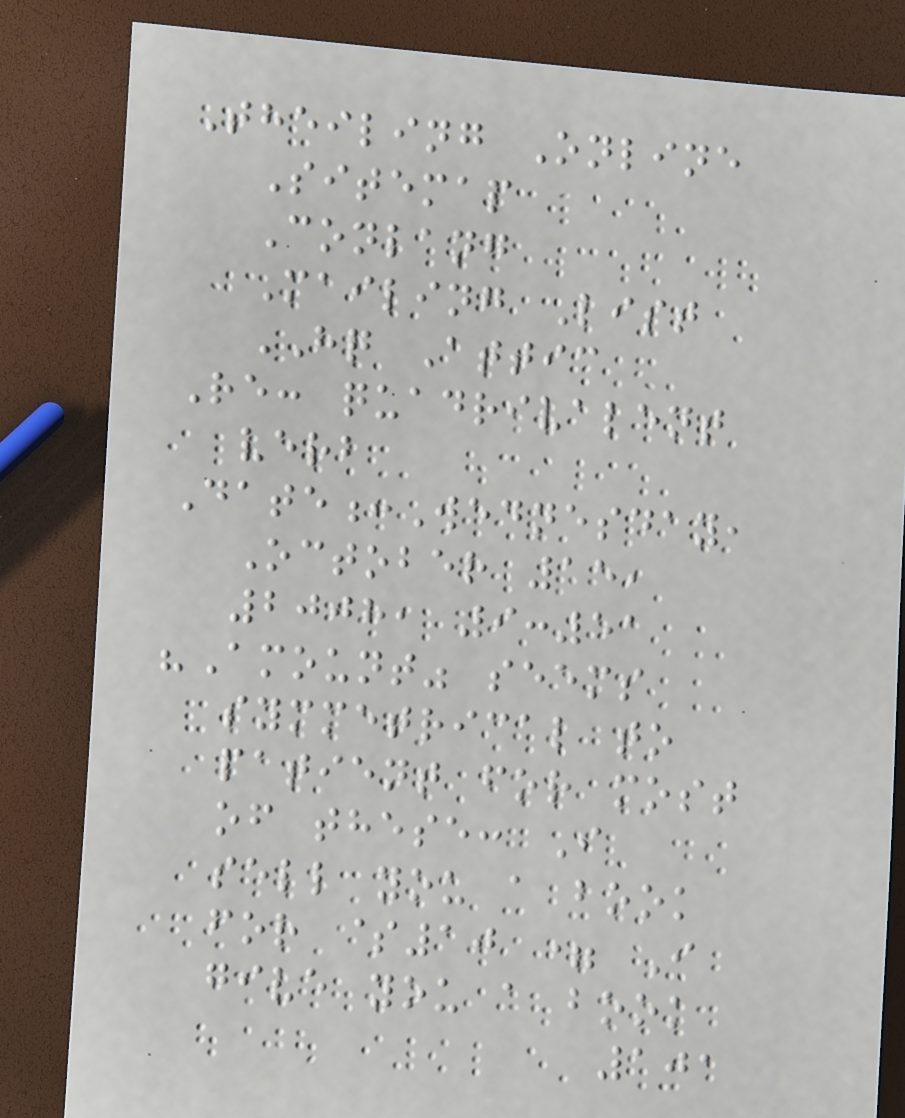Theiling Online
Sitemap
Conlang
Mailing List
HQ Attic
Re: quadrivalent
verb
Date:Wednesday,
October 15,
2008, 9:51
"Amount" seems
symmetrical to
patient for most
of these: I
sell you a book
for $10 = I
give you a book
101
